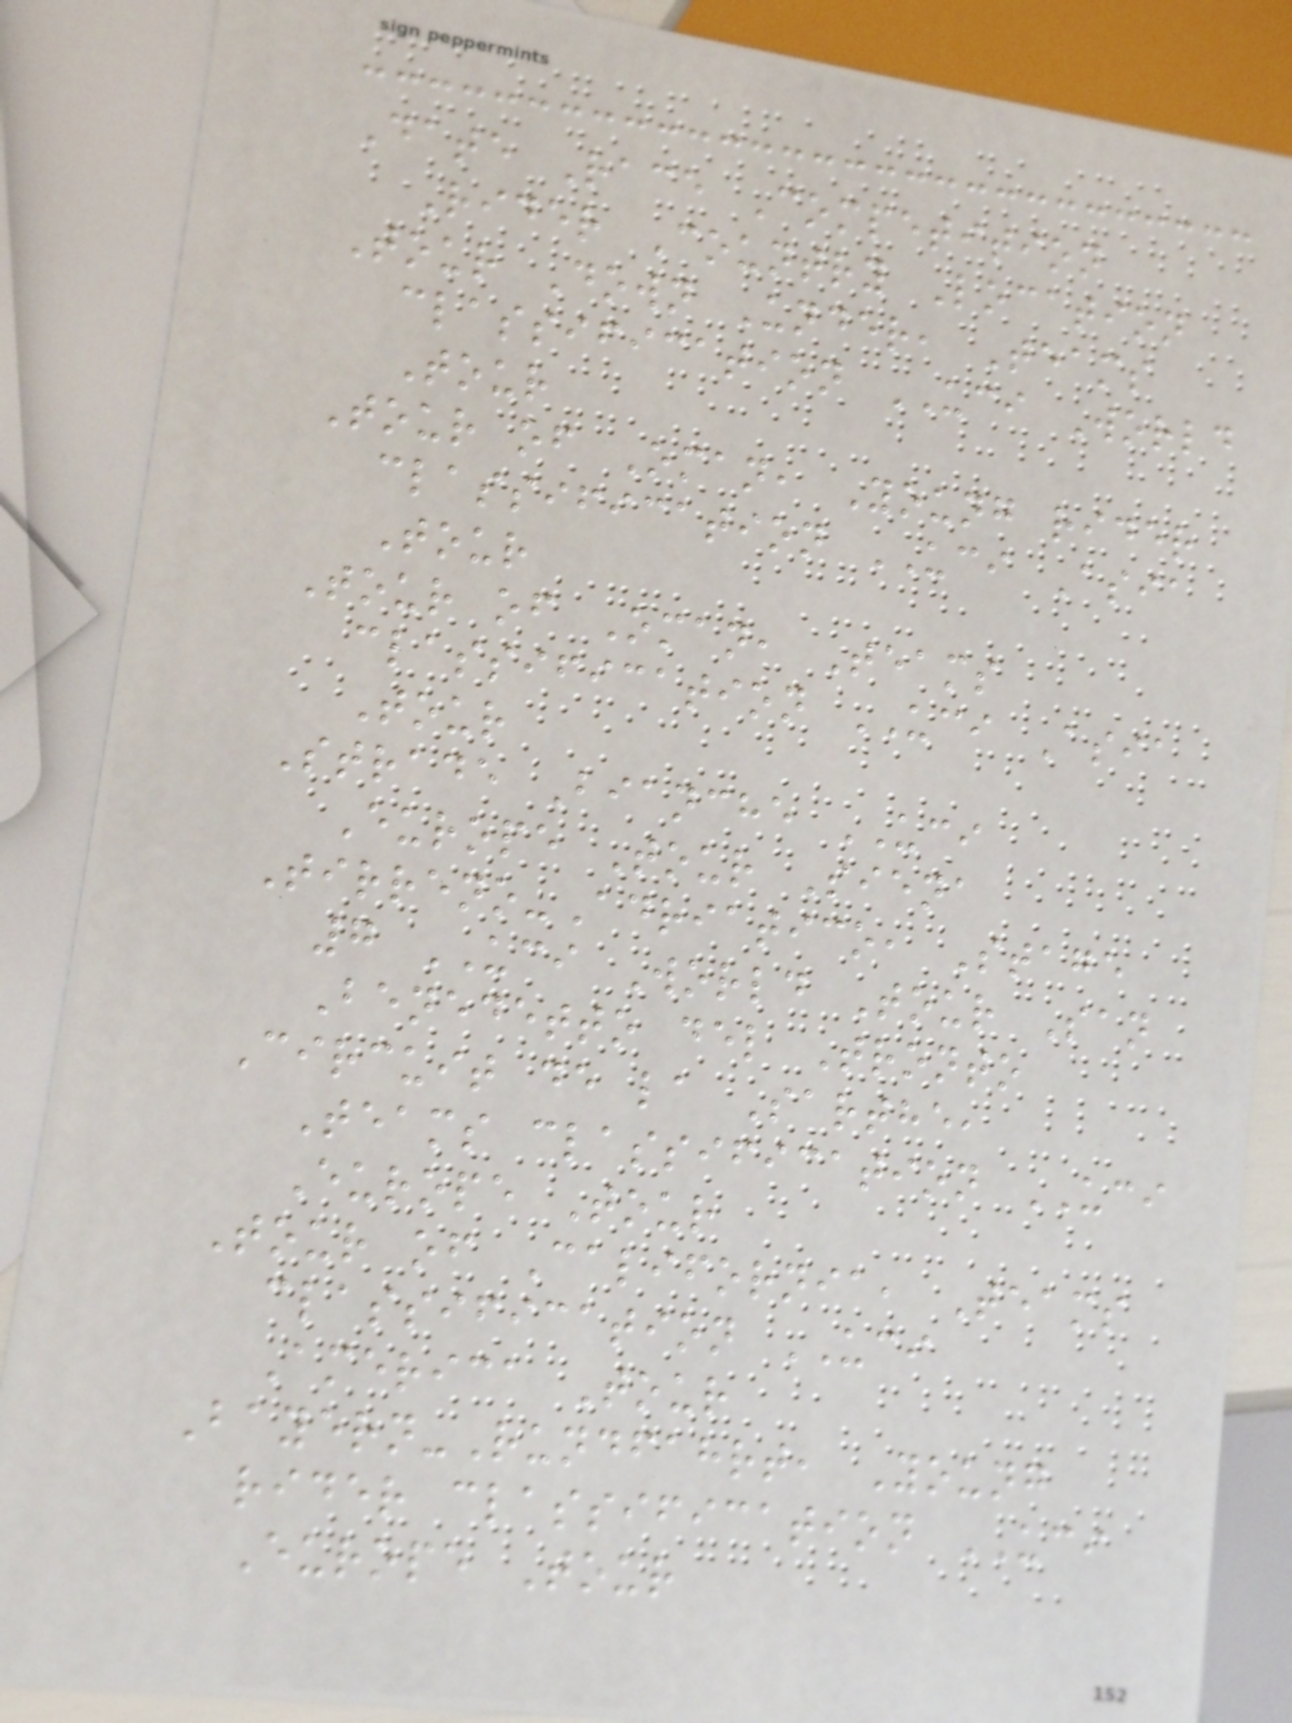Date Race Competition
Rider Country Location
Tour Down Under, Teams
classification UCI World
Tour
Tour of Oman, Young rider
classification UCI Asia
Tour
Tour of Oman, Teams
classification UCI Asia
Tour
Strade Bianche UCI
Europe Tour Siena
Tirreno-Adriatico, Stage
7 UCI World Tour San
Benedetto del Tronto
Circuit de la Sarthe,
Teams classification UCI
Europe Tour
Tour of California, Teams
classification UCI
America Tour
Bayern-Rundfahrt, Young
rider classification UCI
Europe Tour
